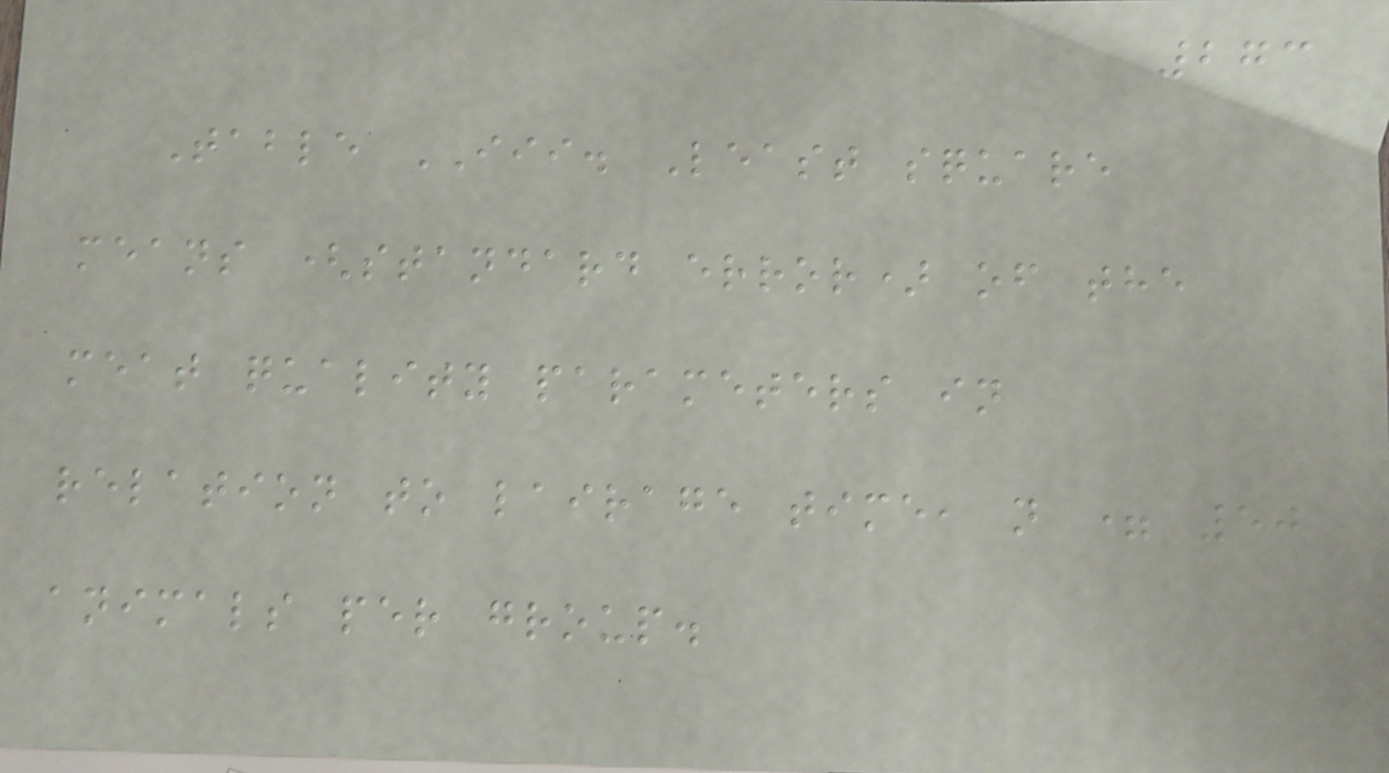273
Table III. Least square
means (standard error) of the
meat quality parameters in
relation to lairage time, n = 50
animals per group.
